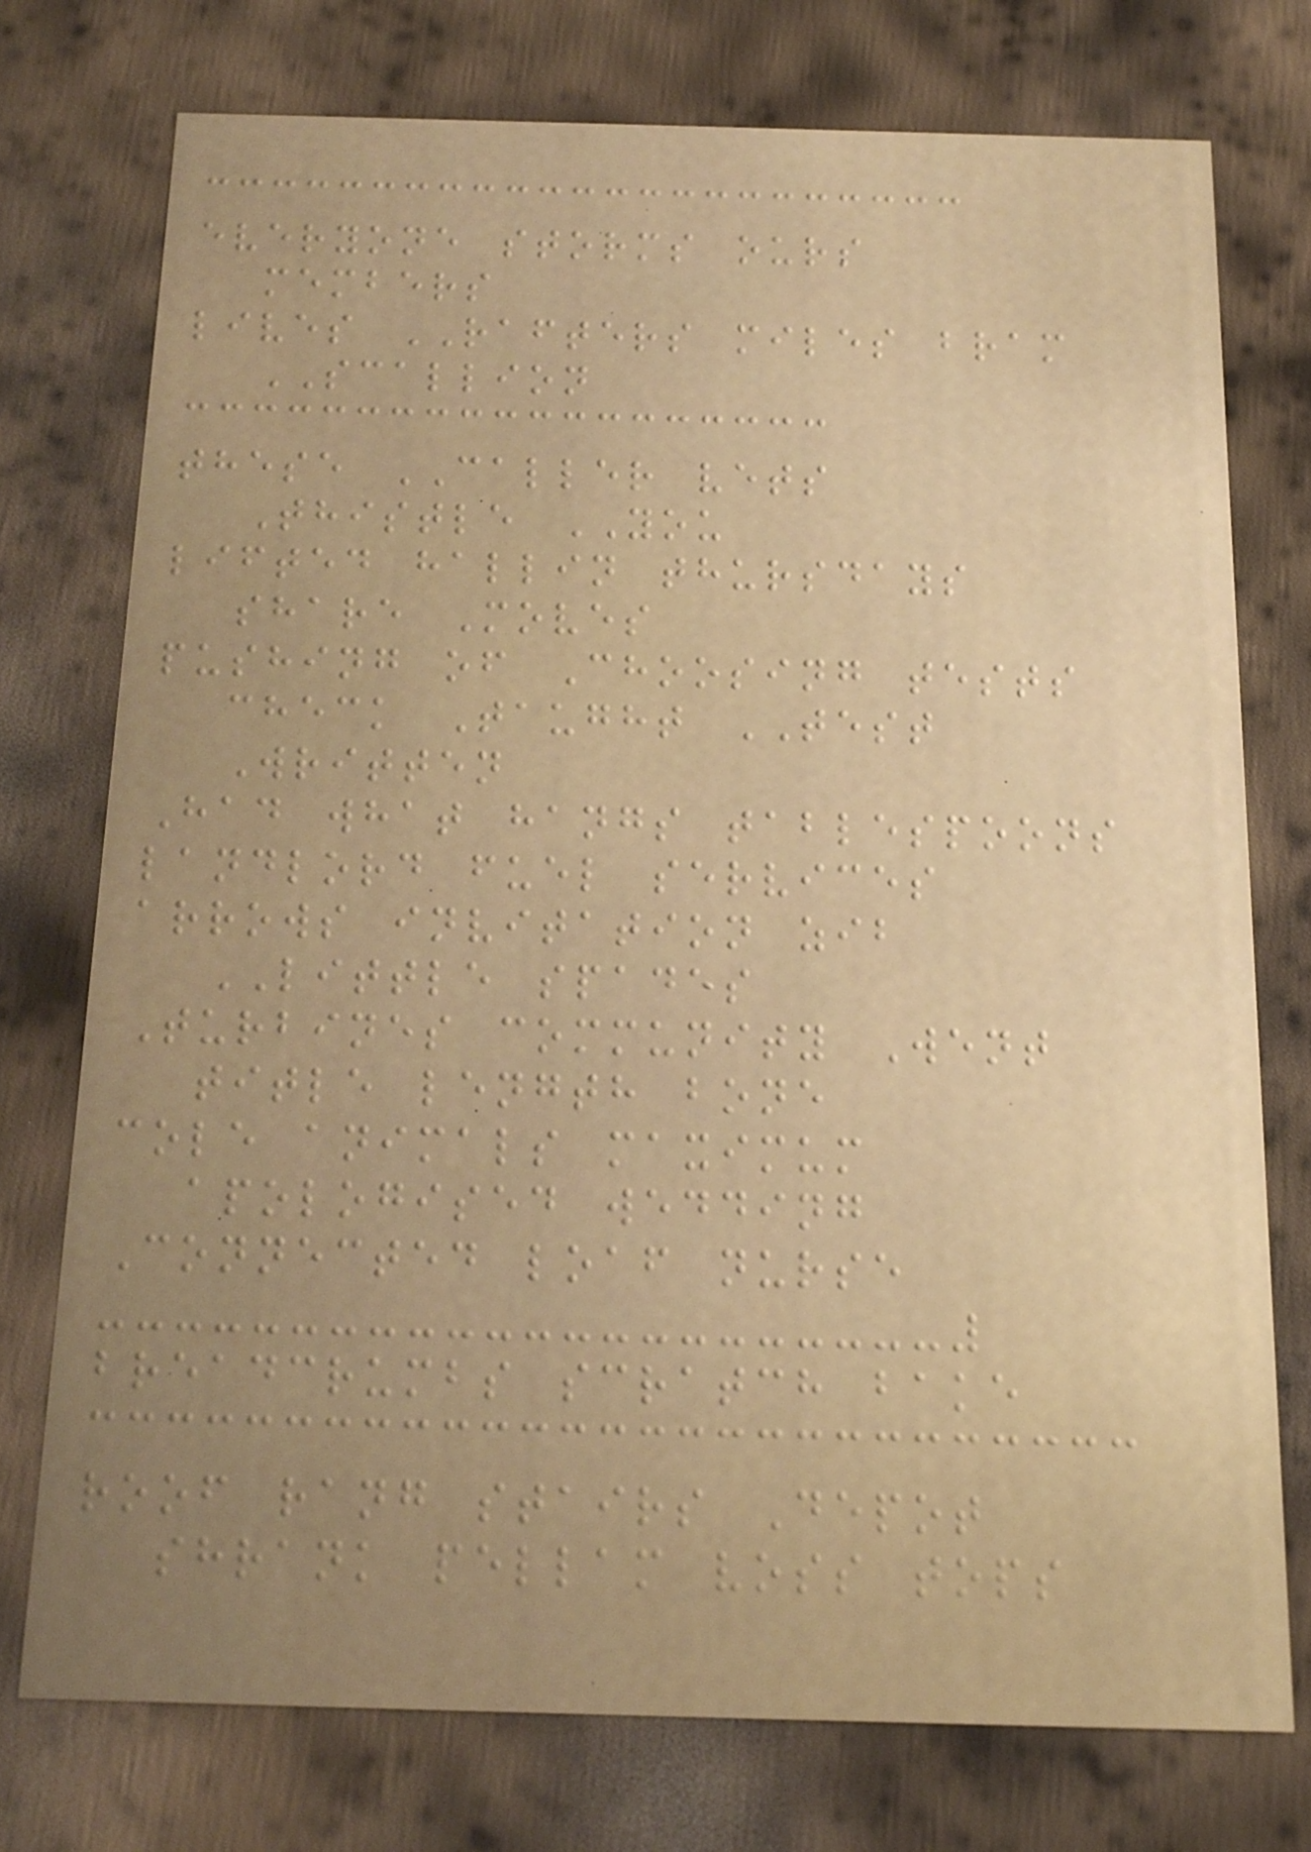everyone storms ours
members
lives RAFTERS miles bram
SCALLION
these CALLER vets
Thistle YOU
lifted hallin thursdays
share Moves
pushing of Choosing tests
check Taught TEST
Written
Had what hangs tablespoons
landlord fuel services
arrows invitation zib
LITTLE spades
Turbines community Went
title length bone
cole animals maximum
apologised wedding
Connected loaf nurse
breadcrumbs scratch bake
roof rang stairs Depot
shrank pellam voss tops
